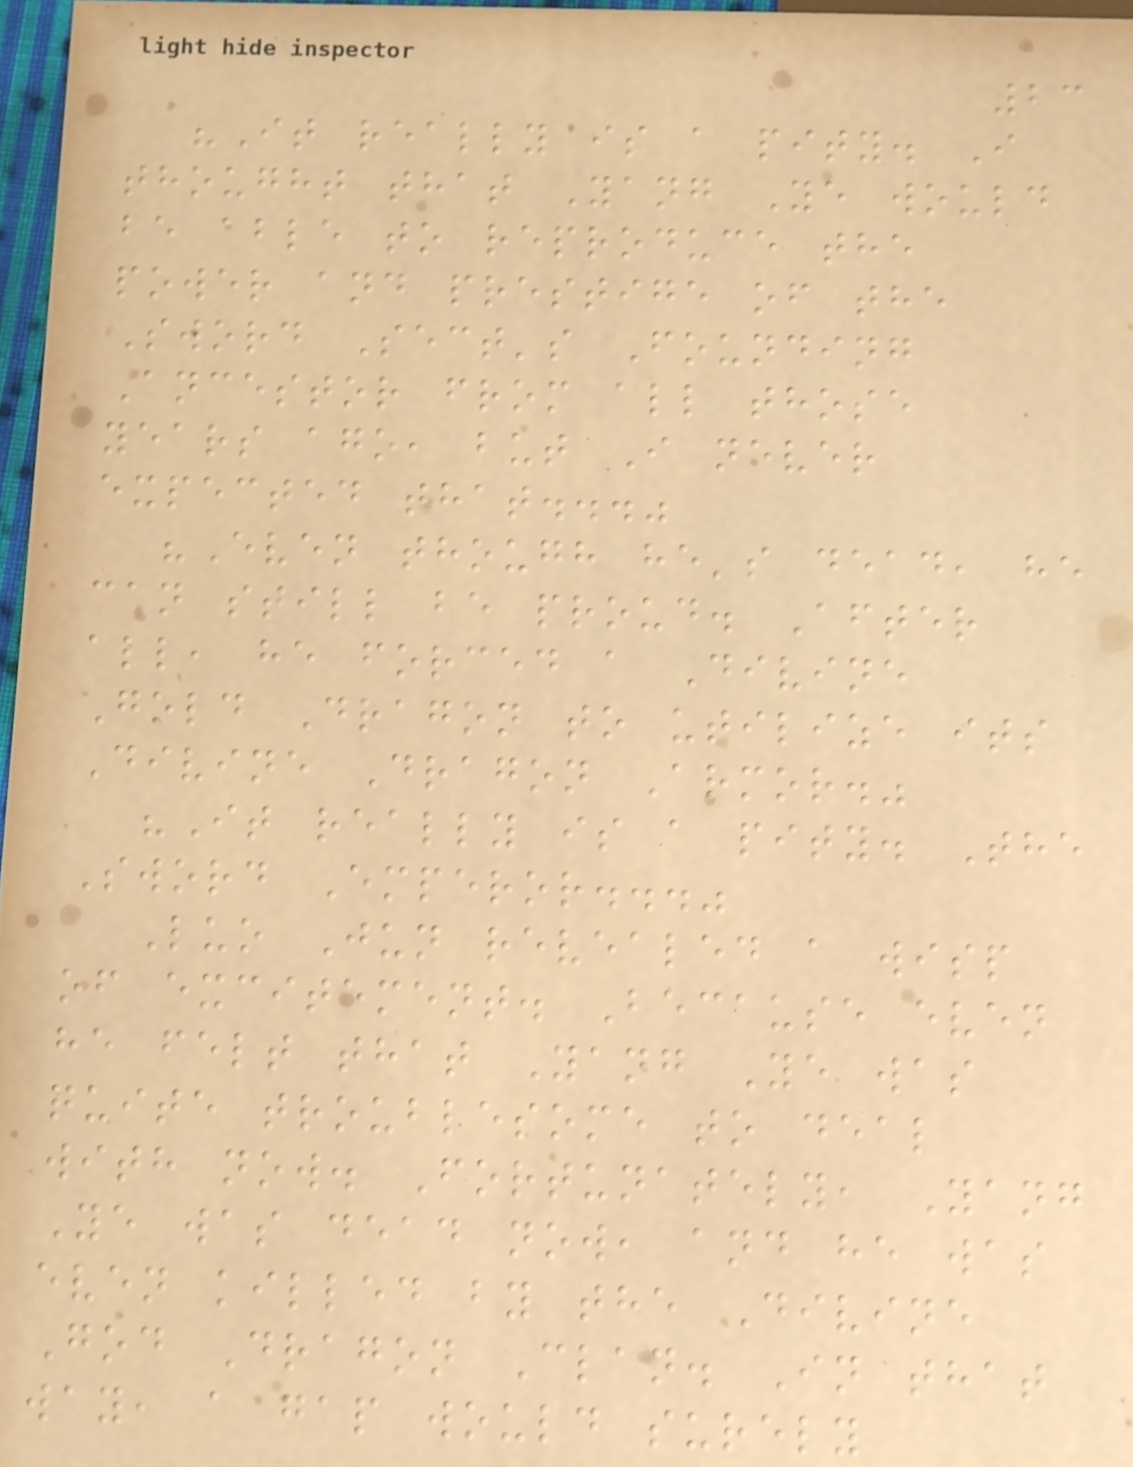23
"It really is a pity. I
thought that Yang Ye would
be able to reproduce the
power and prestige of the
Sword Sect's Founding
Ancestor from all those
years ago, but I never
expected that..."
"Even though he's dead, he
can still be proud. After
all, he forced a Divine
Gold Dragon to utilize its
Divine Dragon Armor."
"It really is a pity. The
Sword Emperor..."
Luo Jun revealed a wisp
of excitement. Because even
he felt that Yang Ye was
quite troublesome to deal
with now. Fortunately, Yang
Ye was dead now, and he was
even killed by the Divine
God Dragon Clan. In that
way, a gap would surely
